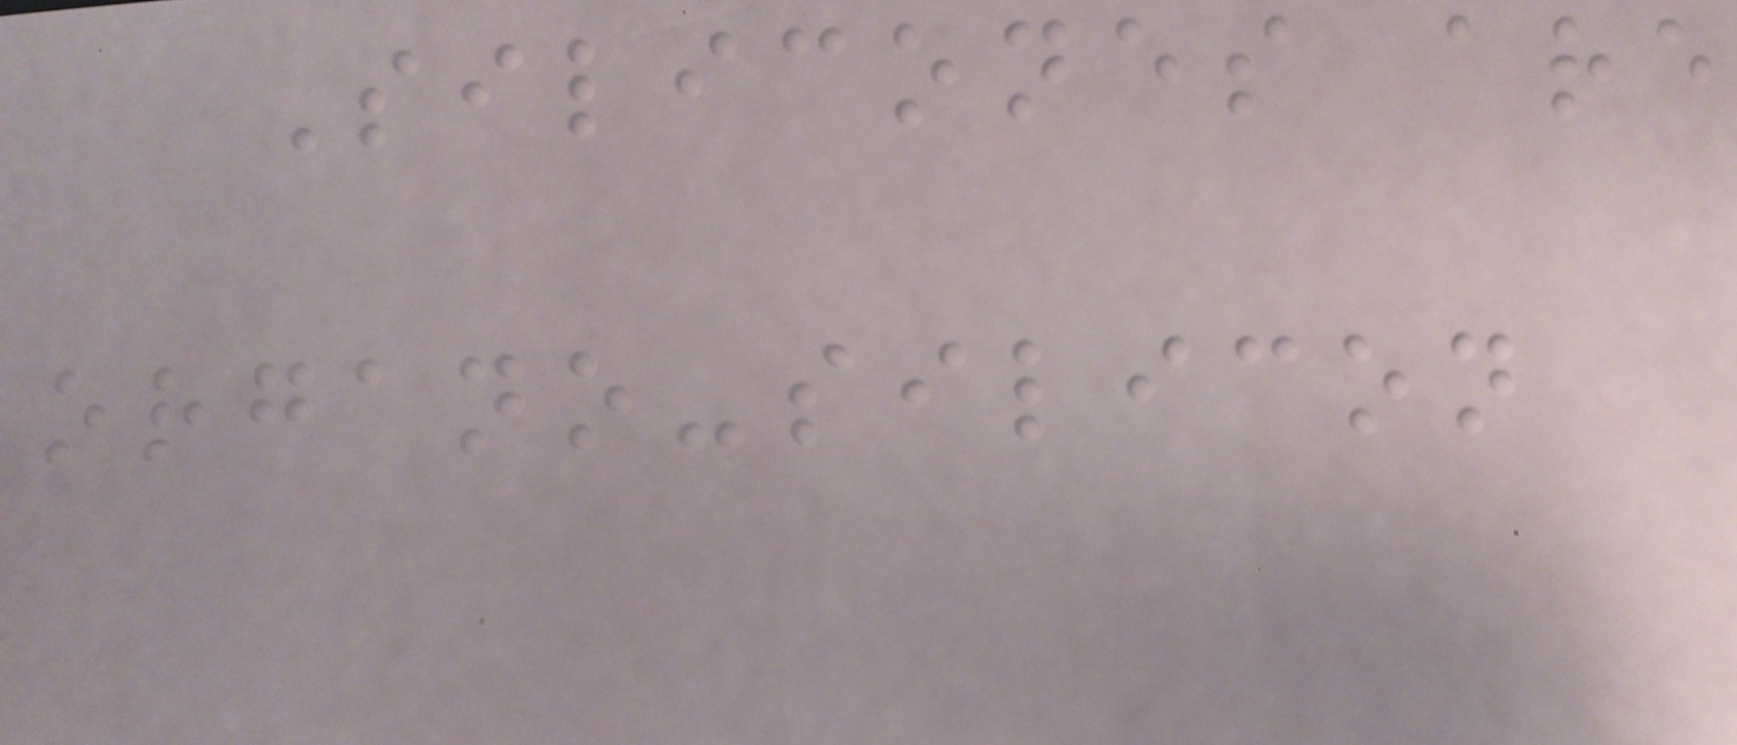Silicones are
organo-silicon
